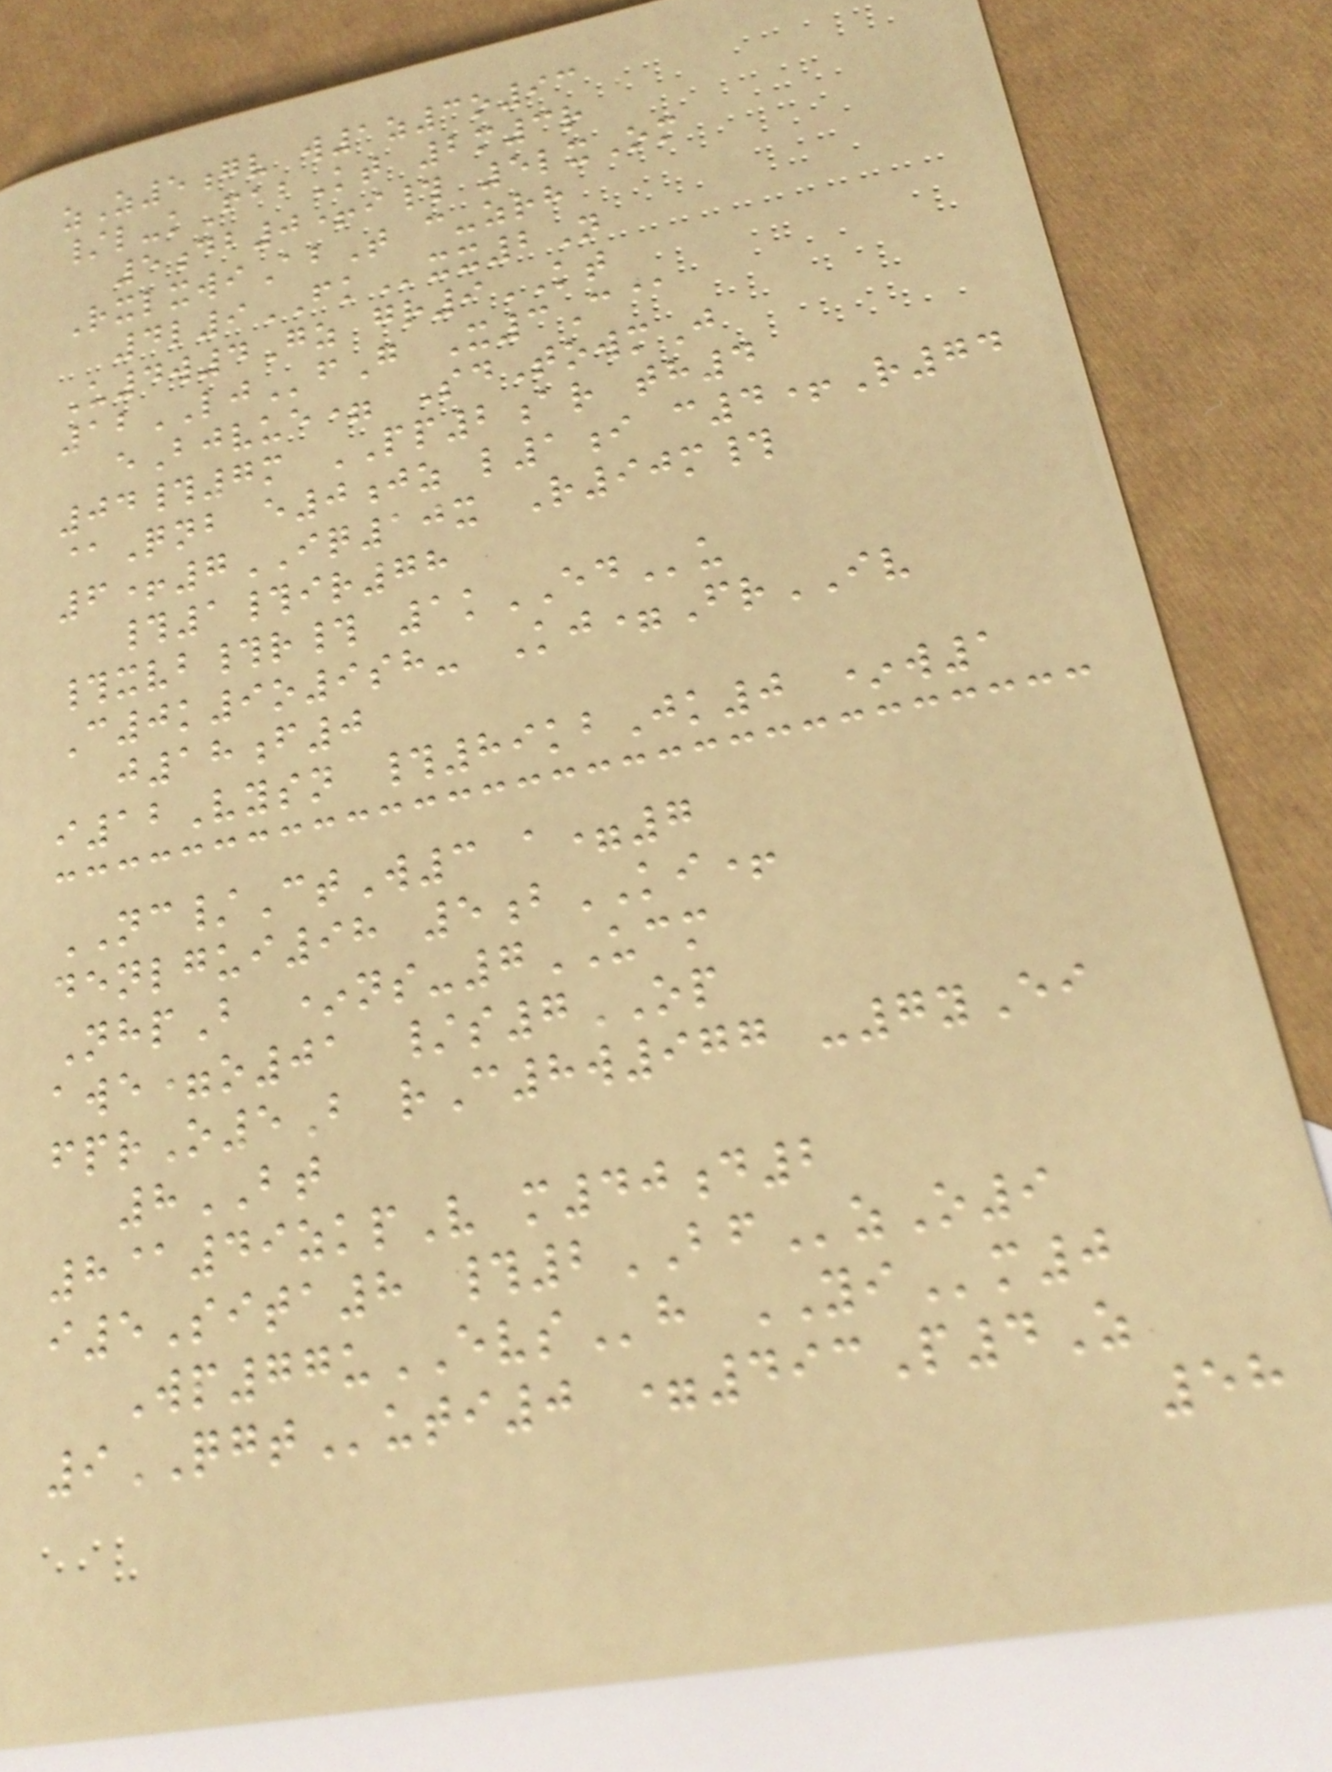zZ5gv w1z3o93
/l-kFabKt 2m3r
5db0+i# 5lxOm
RxlxwiAbT c-zrh
4l9FKxx2N
U4w4Gz gr9KT
12LJfG X3C@
eBjvue= SdTowmJ
04#7m PP2ar th4
@Qnb e0jz l1i c4+R74
6+7IQ10x R90m#
#1#ir78
#xvb#r# 1kEDu
C0k9o9sh- Kj=FrIV
j18f0
i12Vysn #89kbJk0 *w1
NC/CtW3 a=7
denlgui98 5bKI+
NhpB *ns-7UCM
awe=o01 /s7OP
fprO5B rC8w977 -7yEi
8BT
8@49zkpV m40d2
i5Sita8 #2BFzO9
Wp77uEVSh YIm0
9QGTuti0 =493P4Z
58
